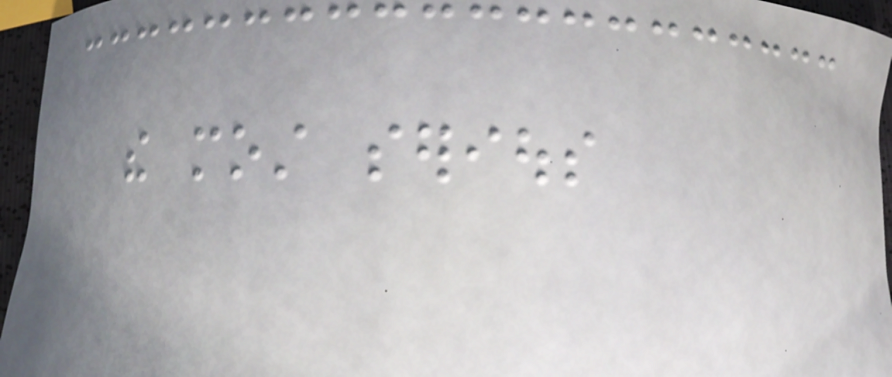the most serious
